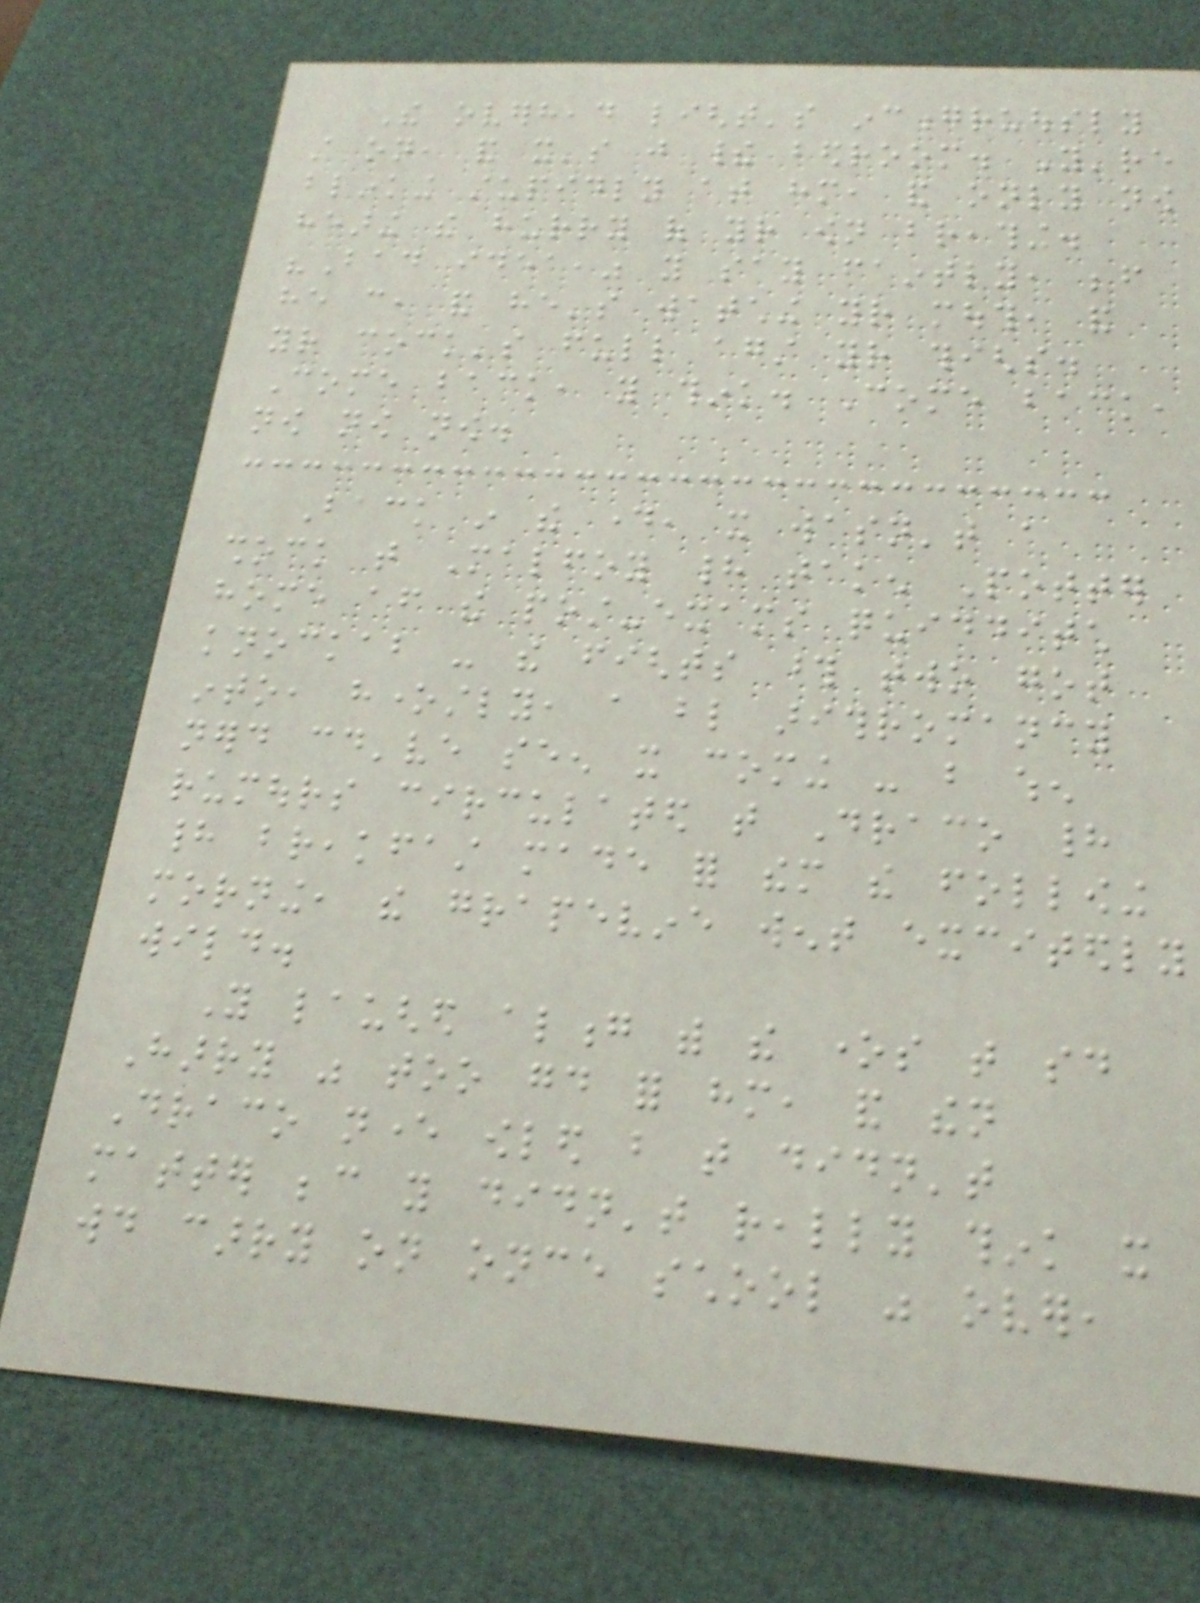The overhead light's incongruously
still on, and it's just their bedroom. You're
blinking stupidly at him, and only now
hearing the hurry of your own breathing.
"Bad idea," you say faintly, before
he can, and he's watching your mouth, and
your cock's full against your thighs.
Come back, you think. Come back,
now now now.
Back in the day, it wasn't a
shock that Malfoy had taken Potter
home after the post-exams quidditch
knockabout - the fights those two got
into, honestly, a blind arithromancy
nerd could've seen it coming - but when
rumours circulated that Draco had
had breakfast made for them the following
morning, the grapevine went excitedly
wild.
You laughed along with the ones that said
Harry was too good for him, and then
Draco never owled but that didn't
matter because you didn't really think it
would carry on once school was over,
